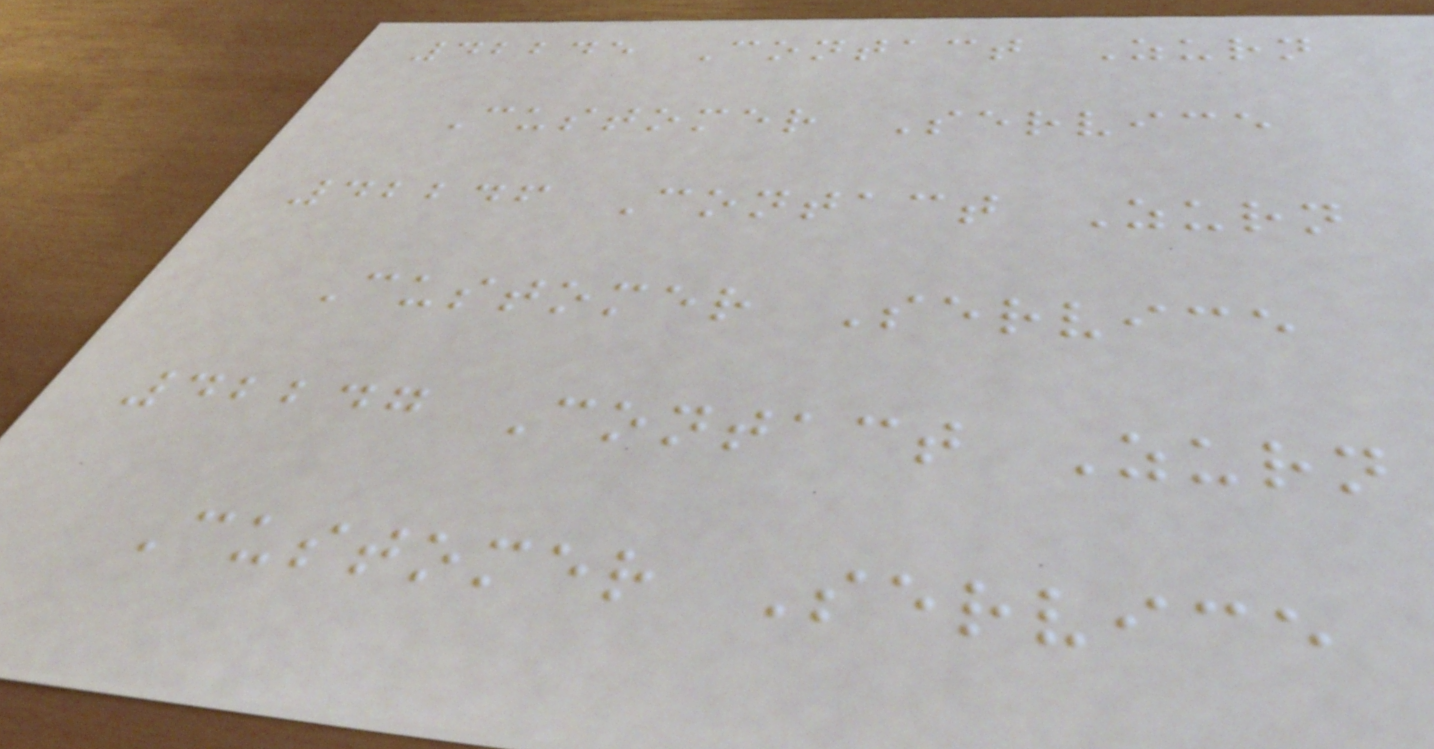42245 Contact Zurn
Customer Service
42246 Contact Zurn
Customer Service
42247 Contact Zurn
Customer Service
